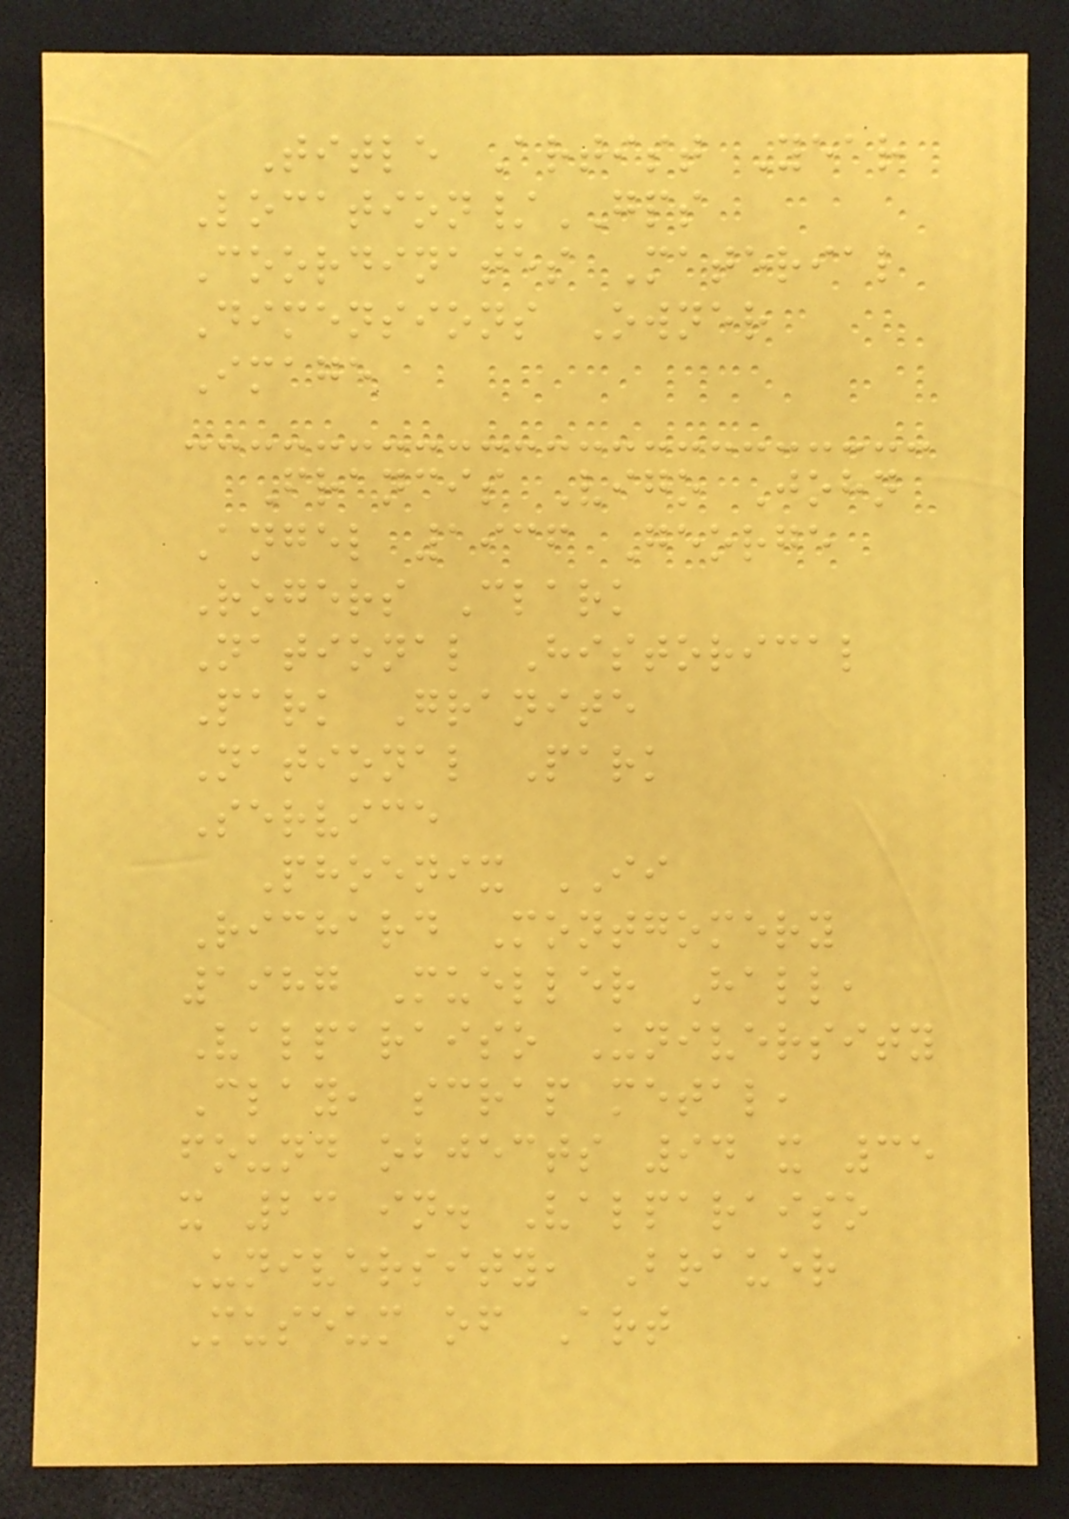Title Artist Year
Location/GPS
Coordinates Material
Dimensions Owner
Image
Francis Vigo John
Angel 1936 George
Rogers Clark
National Historical
Park Granite
National Park
Service
Phoenix II
Richard Montgomery
1987 Mueller Hall,
Valparaiso University
Clay, scrap metal,
found objects 94 x 35
x 23 in. Valparaiso
University, Brauer
Museum of Art
